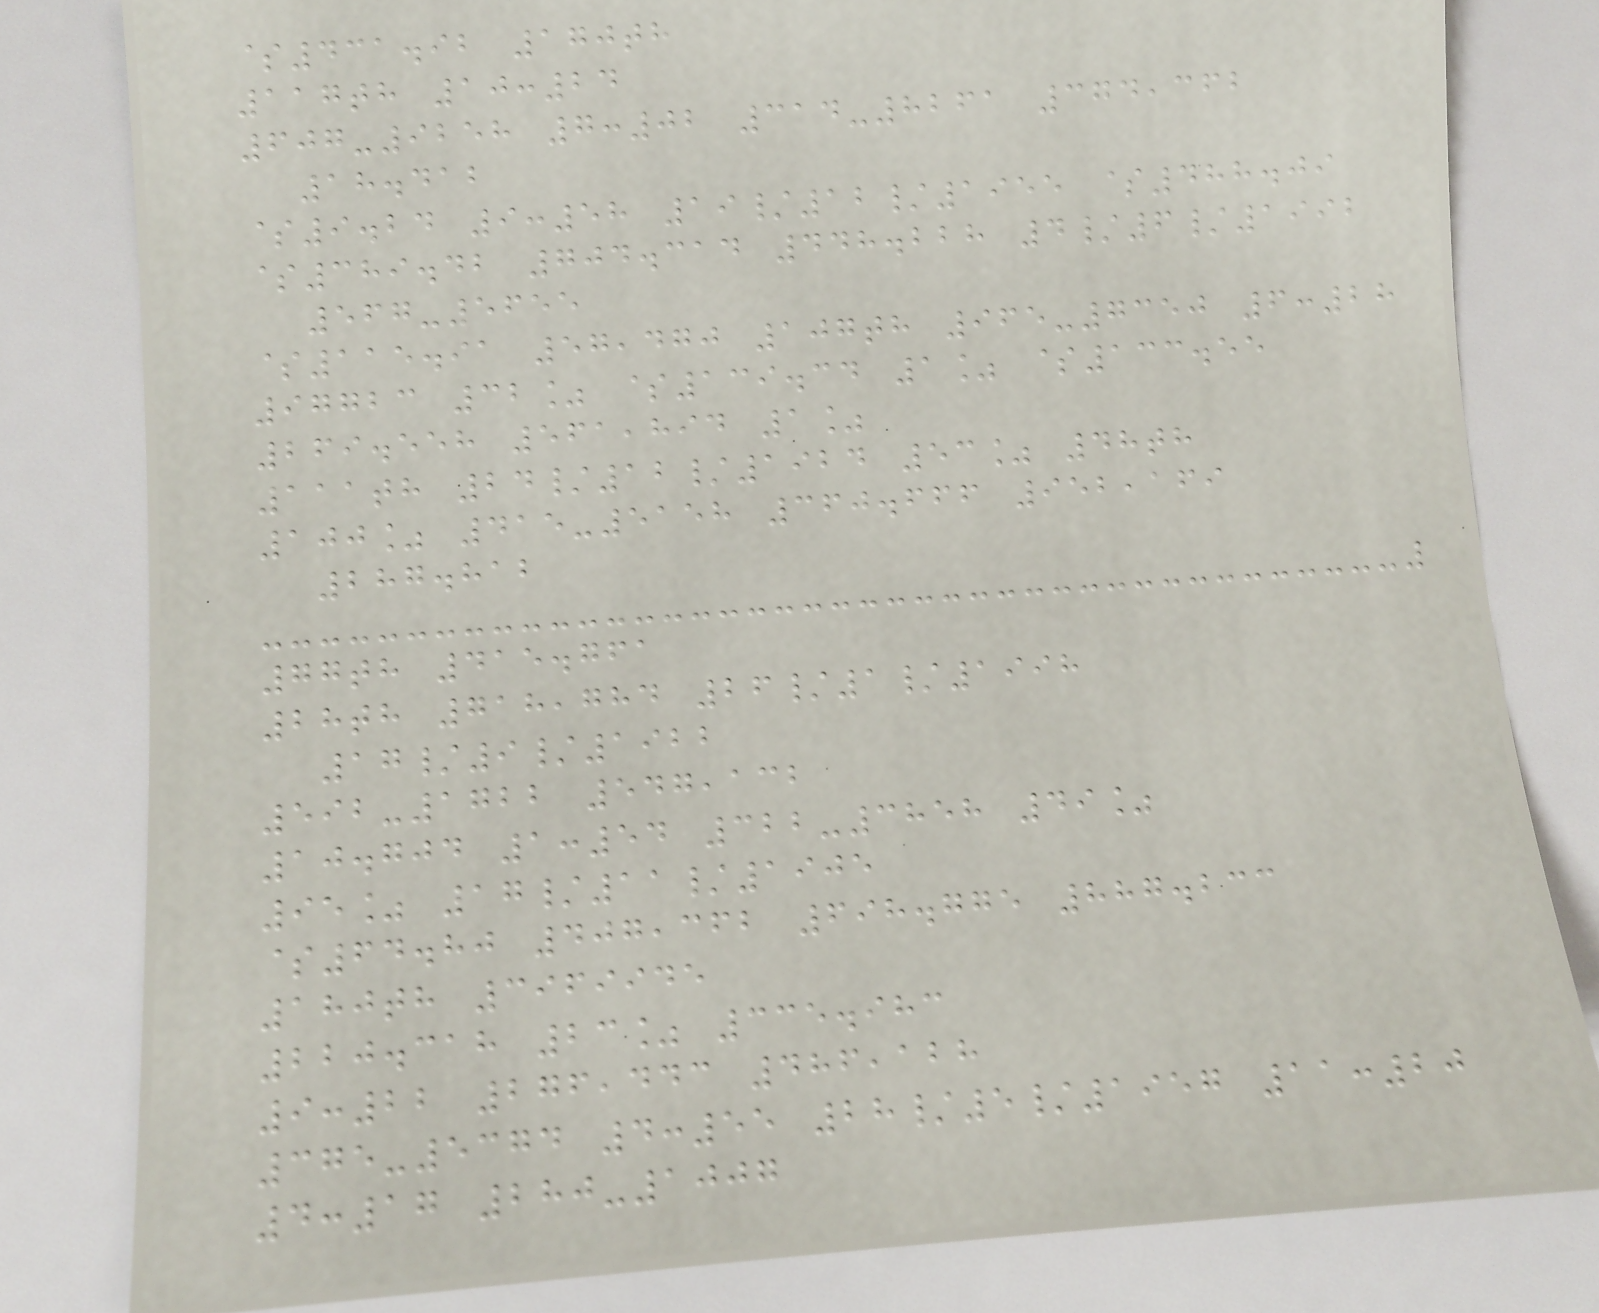$431.92 170th
117th 10:24
607-9258 7:02 314-8261 374,362
18.412
$9.24 9:58 19/12/1955 $488.09
$389.42 704.314 448.228 4/6/1992
567-5655
$115.91 57,470 107th 965-7350 6:28
97723 32% $139.34 1% $133.55
269.558 561,894 1%
111th 24/12/1924 53% 48th
100% 415-5158 360.666 952,169
287.812
77th 415.761
28th 718,784 26/1/1998
17/9/1922
592-1722 547,132
10.704 1:54 322-3858 49%
95% 17/11/1905
$64.80 407,362 698.775 887.233
180th 3969945
220.318 23% 335.983
9:22 276,443 486,128
375-5374 4:55 28/5/1957 11:20
4:17 280-1007
